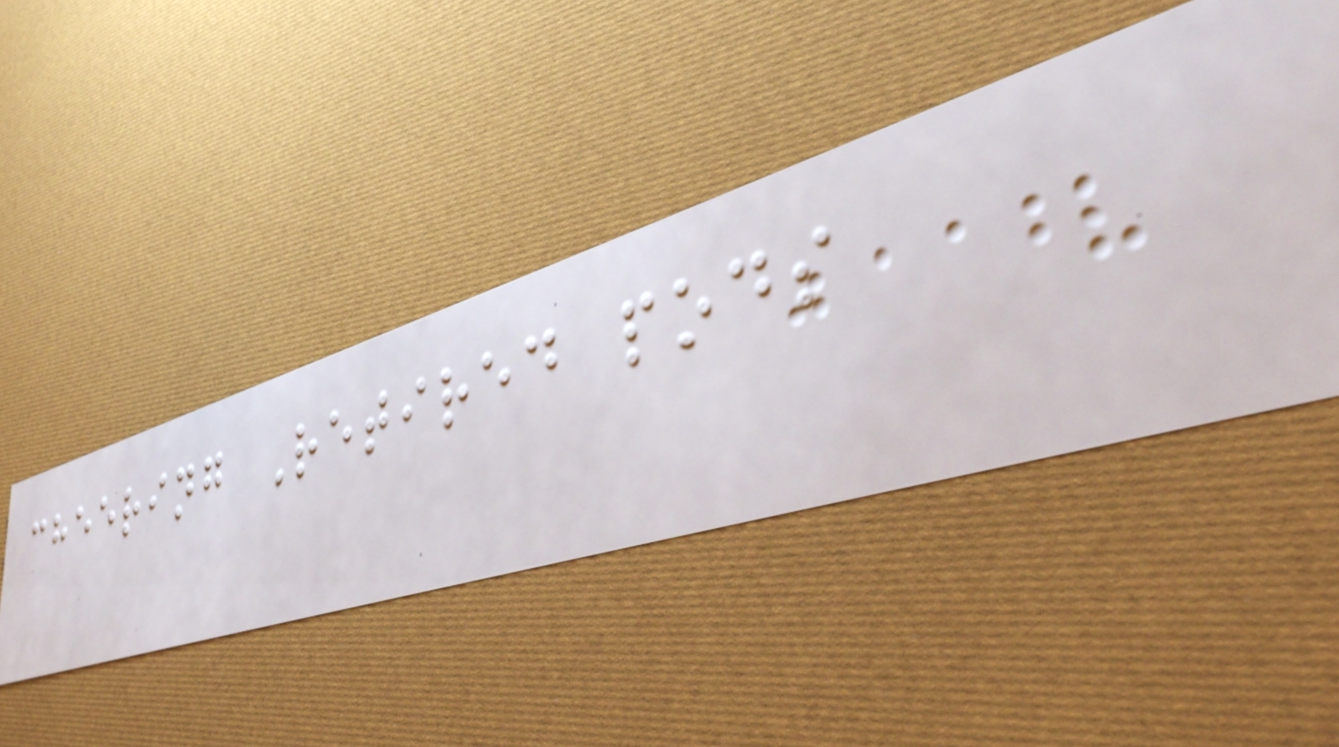cheering Retired pods
